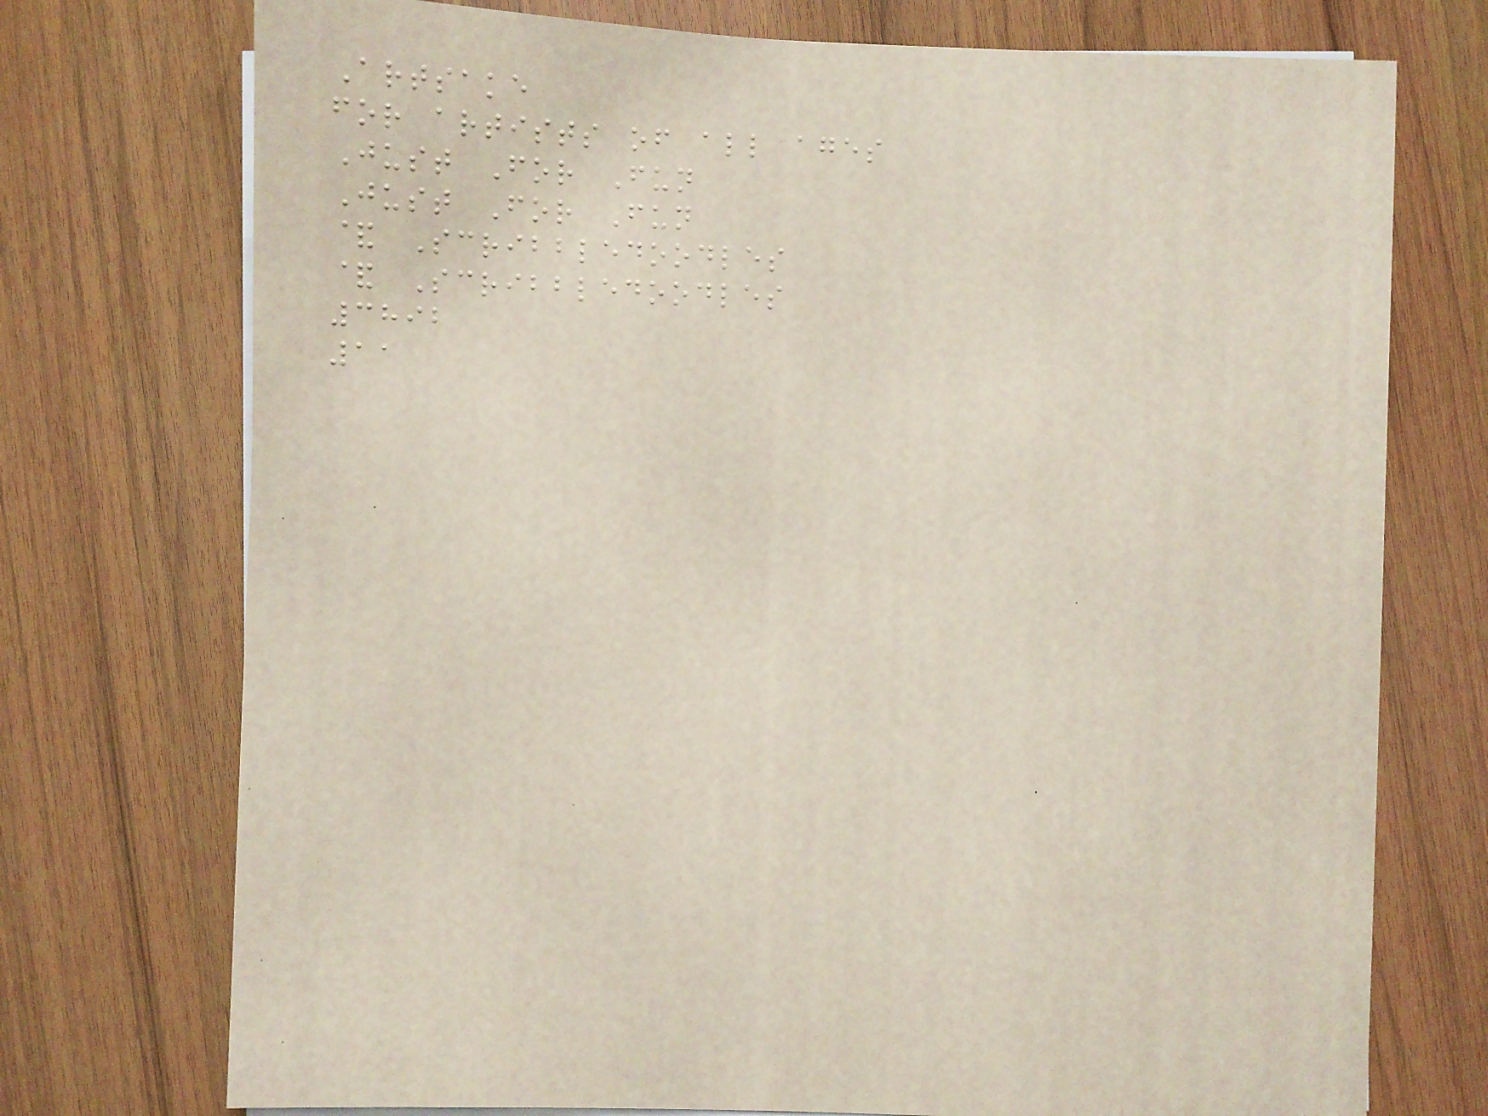Artsake
for artists of all ages
Just For Fun
Just For Fun
& Scribbledoodles
& Scribbledoodles
3892
11
